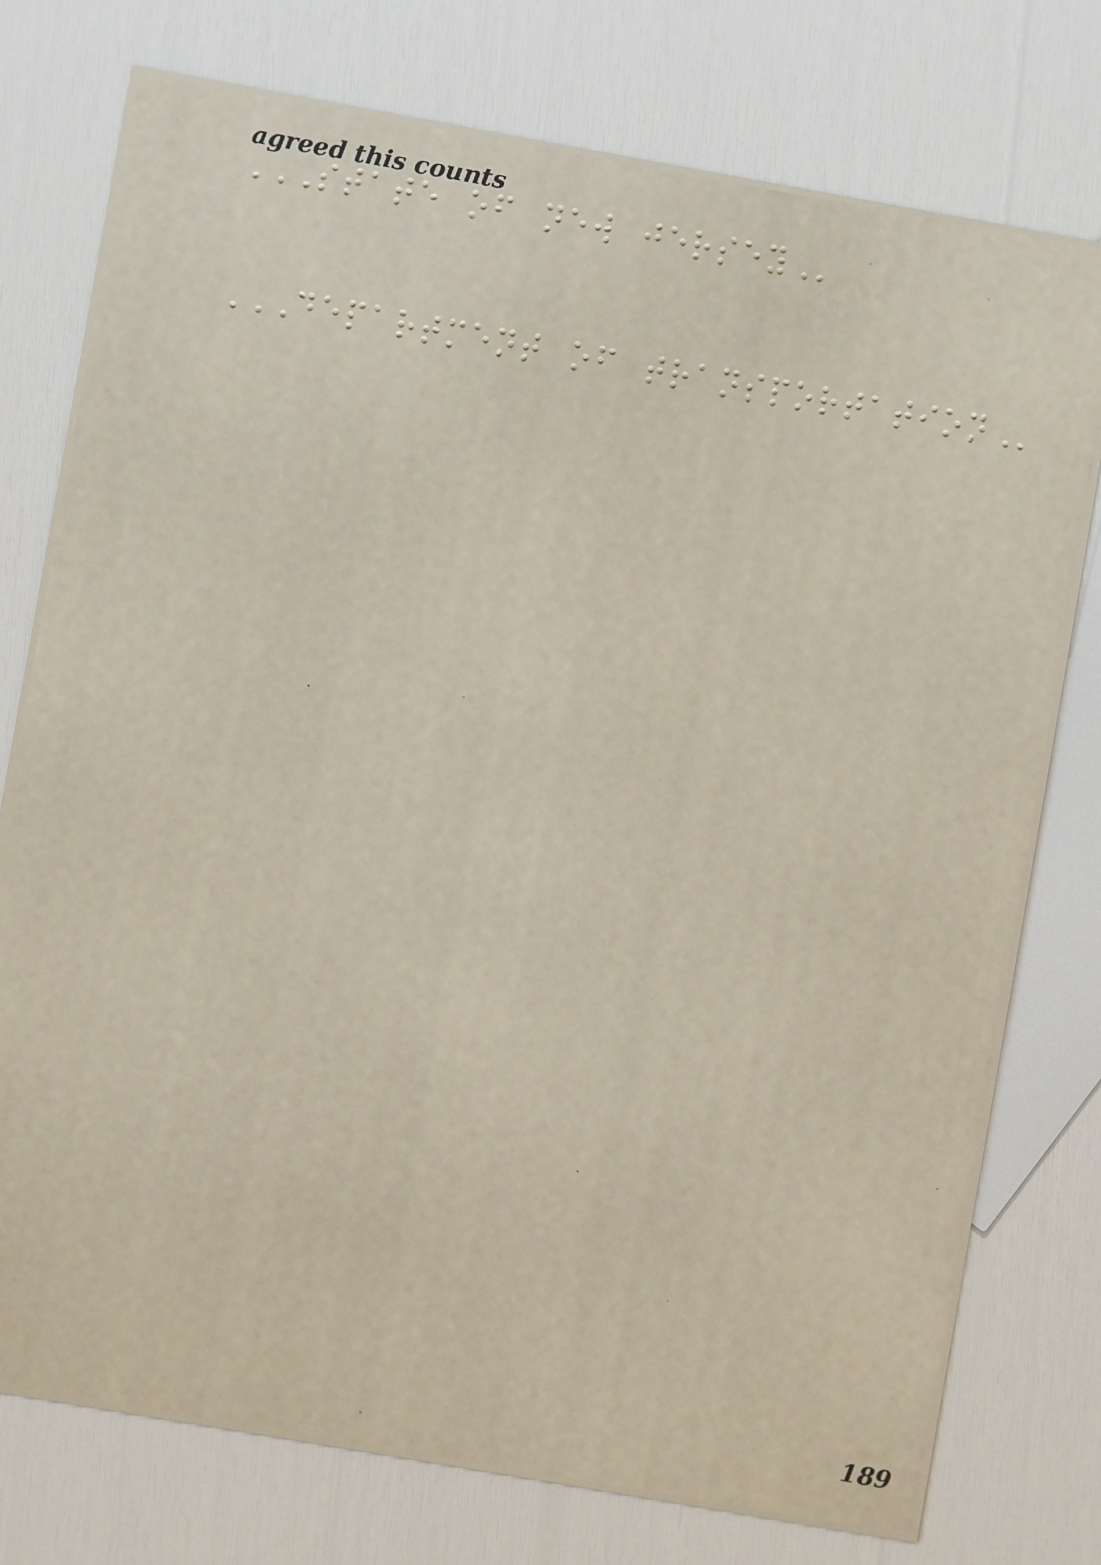STATE OF NEW JERSEY
DEPARTMENT OF TRANSPORTATION
